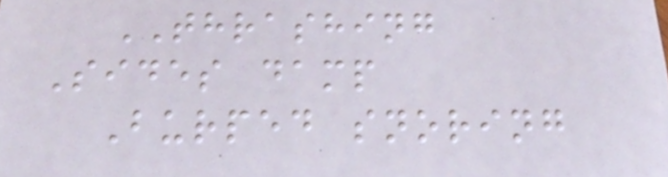THRASHING
Sides damp
Burped snoring
